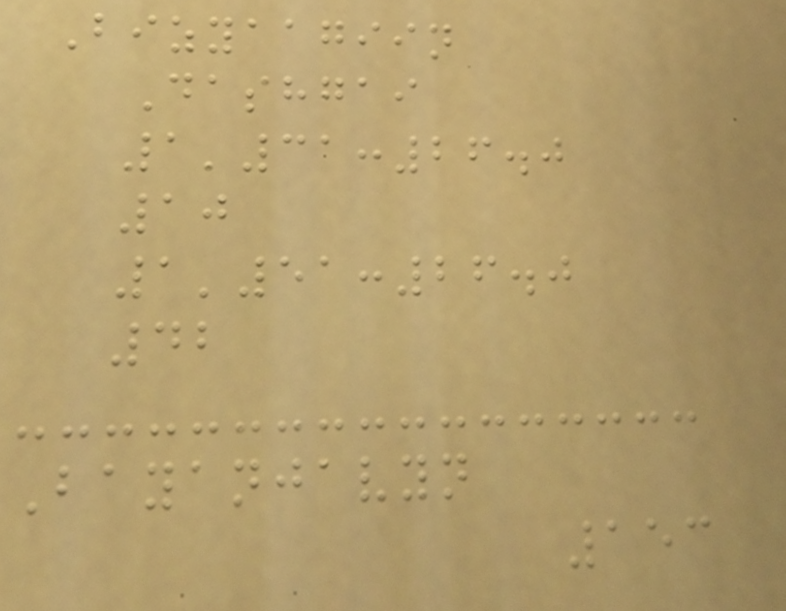Bizyaagiin
Dashgai
1'31:26.0
10
1'51:26.0
42
Bayanjavyn
153
